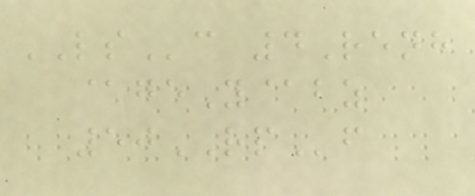LSc 4Renh
@geY@bz
50RPf
